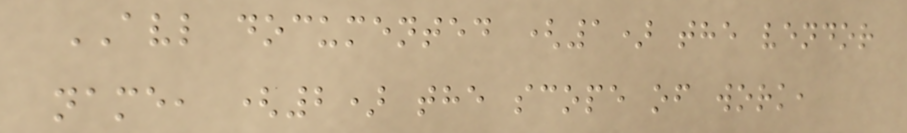AVL documented (1) the vendor
name, (2) the scope of work,
